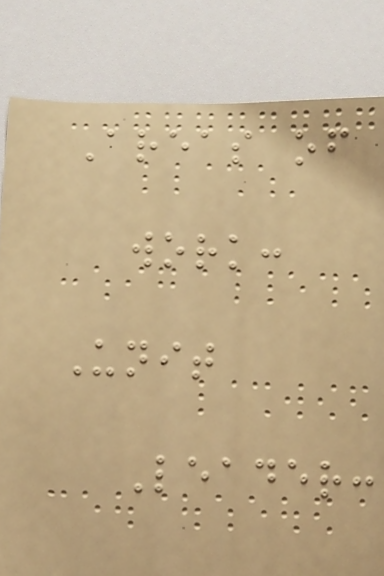Areas of
work:
Unit
Leader:
